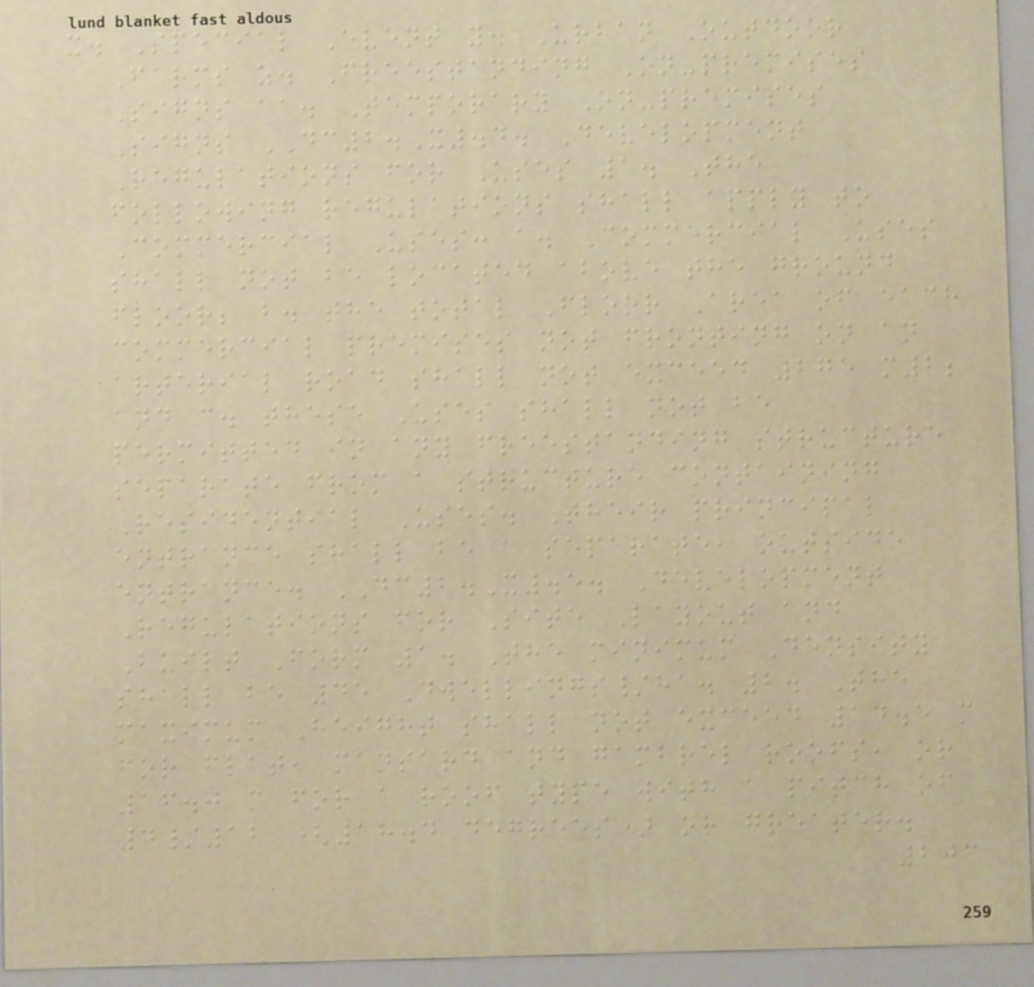x. Special Event y. Urban Outdoor
Farms z. Freestanding On-premises
Signs aa. Temporary On-premises
Signs DC2.X.4. Development
Regulations for Uses 1. The
following regulations shall apply to
Commercial Uses: a. Commercial Uses
shall not be located above the ground
floor; b. the total Floor Area of each
commercial premises not fronting on an
arterial road shall not exceed 275 m2;
and c. these Uses shall not be
permitted in any freestanding structure
separate from a structure containing
Residential Uses. Their principal
entrance shall be a separate, outside
entrance. DC2.X.5. Development
Regulations for Site Layout and
Built Form 1. The minimum Density
shall be 45 Dwellings/ha. 2. The
maximum Height shall not exceed 14.5 m
for flat, mansard and gambrel roofs, or
16.0 m for a roof type with a pitch of
4/12 (18.4 degrees) or greater.
203
